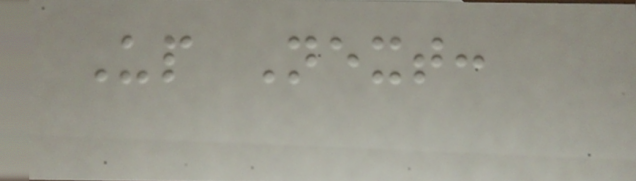Up Next:
